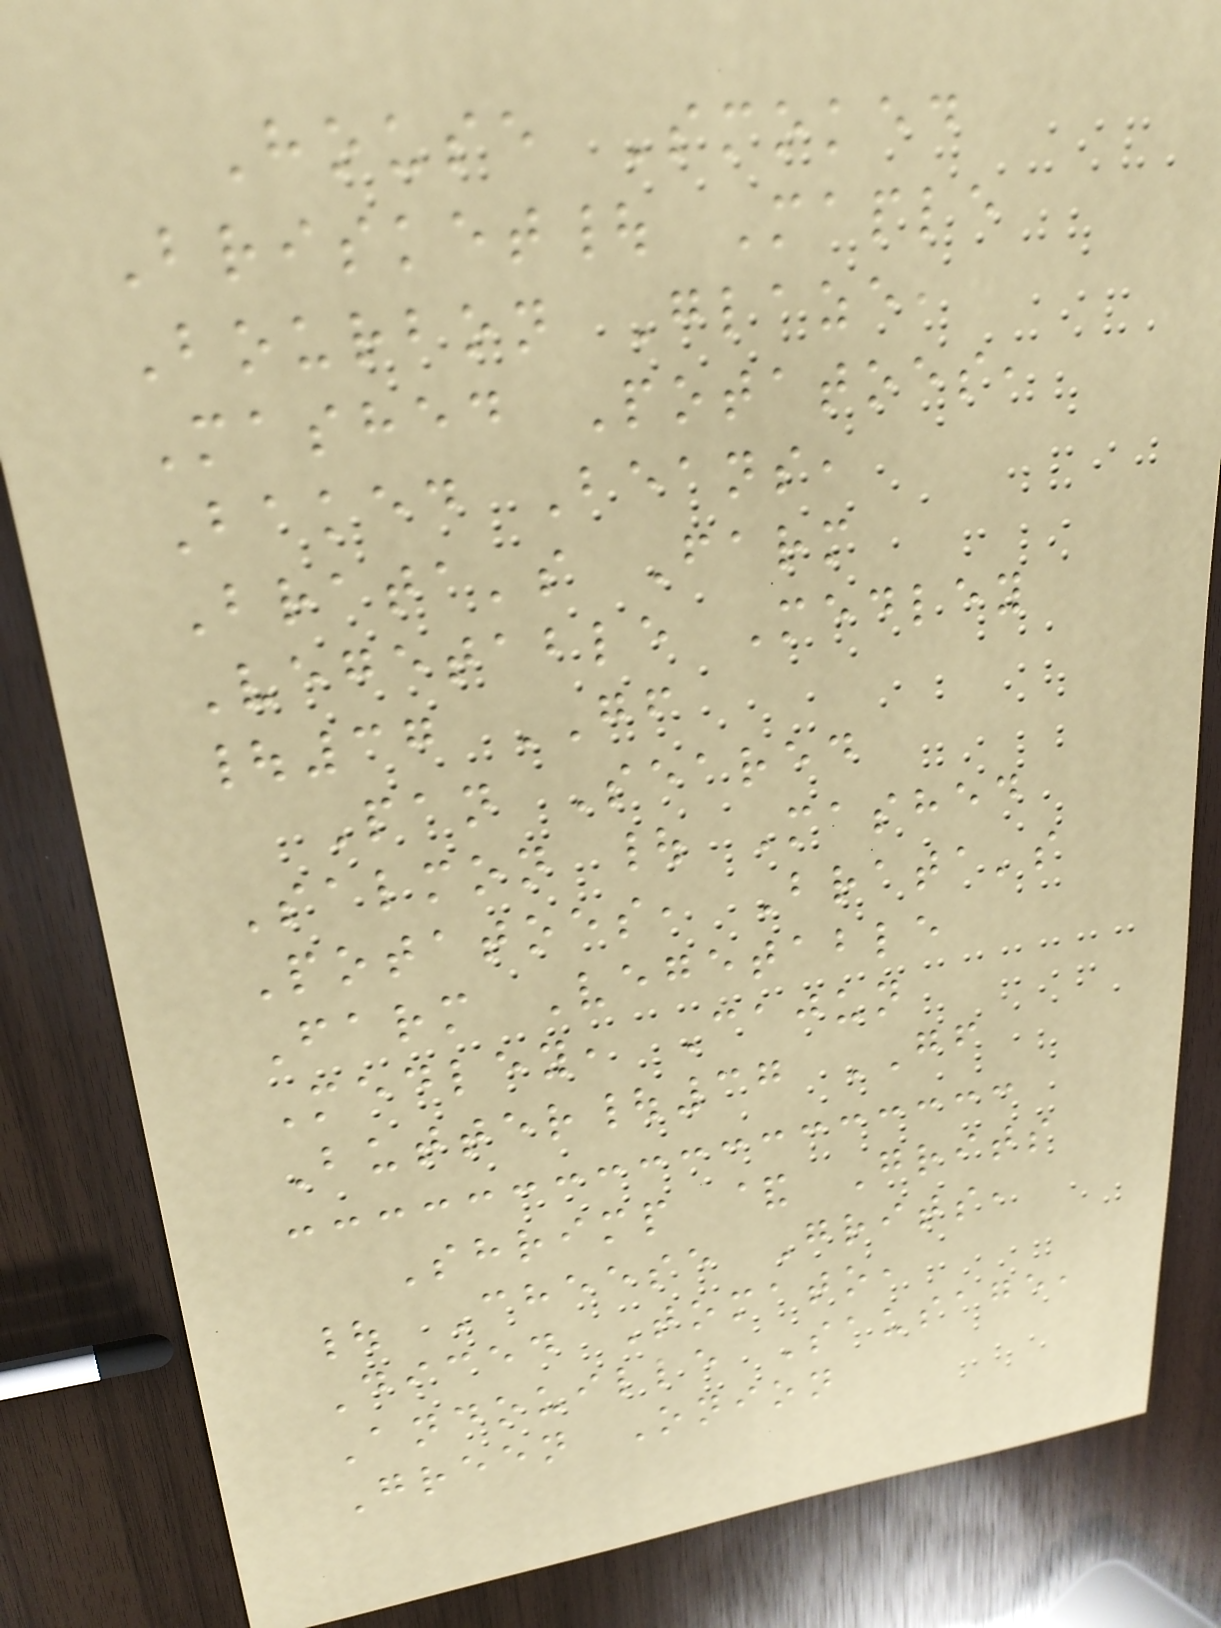House Smoked
Brisket| Maple
Bourbon Glaze,
Mashed Potatoes,
Baked Beans,
Brata's Farm
Vegetable Medley
|37 GF
Pan Seared
Salmon | Mashed
Potatoes, Brata's
Farm Vegetable
Medley, Cajun
Butter|37 GF
Shrimp & Grits
| Cheese Grits,
Diced Tomato,
Andouille Sausage,
Green Onion
